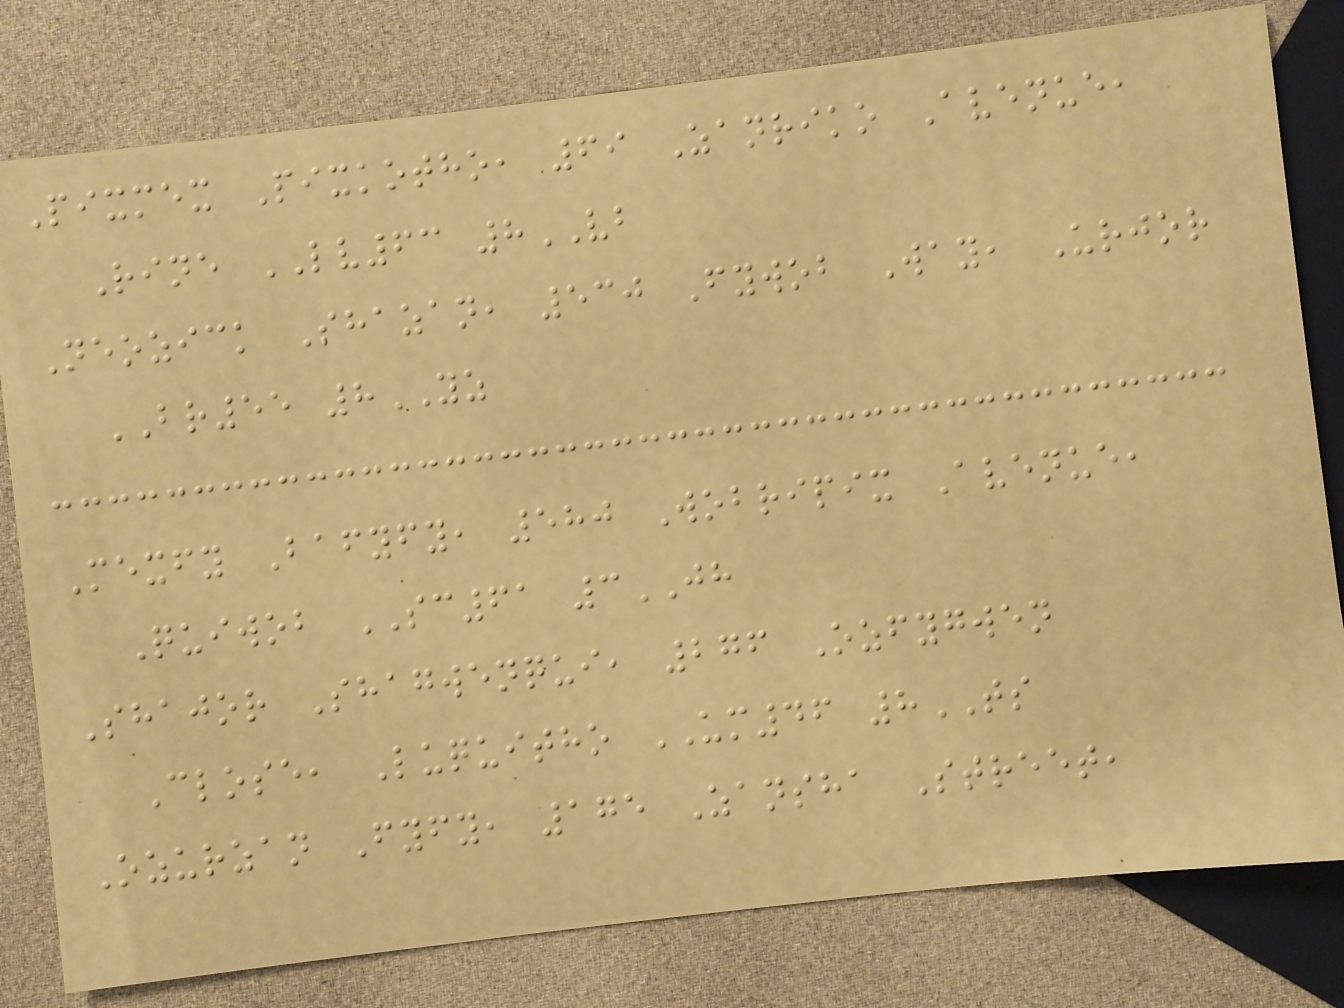Pixmex Pixkotho, 69 Zanriko Avenue,
Rine LV63 8VB
Neozick Shazan, 530 Fywob Way, Urjor
BR55 8YZ
Mexfy Bafyfy, 580 Wobripix Avenue,
Quiwob SC61 3JH
Shajor Shagwenqui, 276 Ozfygwen
Close, Luquitho UM46 8TS
Ozurzan Fyfy, 175 Zansha Street,
